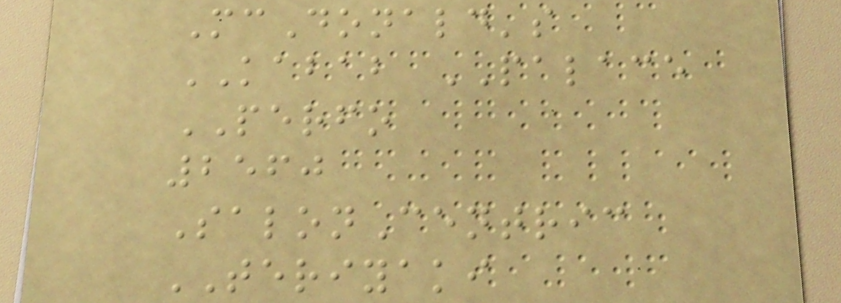McDonald's
KABAB PALACE
PERFO
2560
SalonCentric
TERIYAKI
